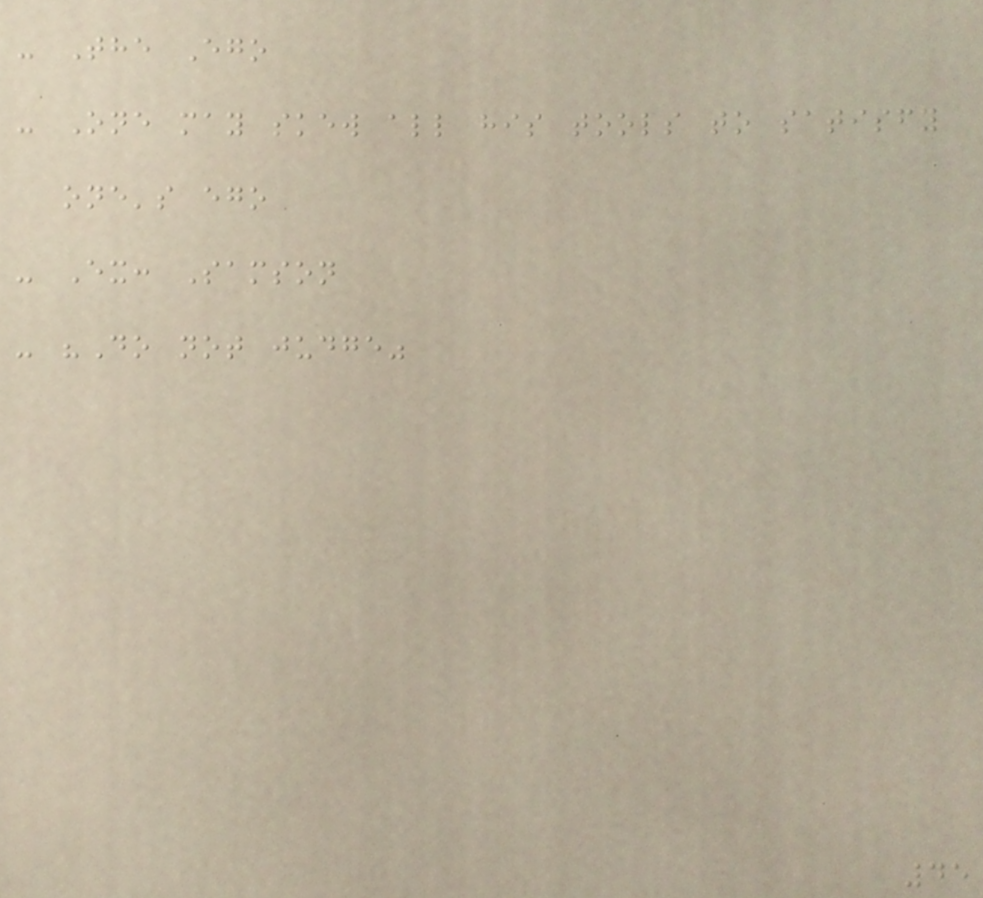- The Ego
- One may skew all his tools to satisfy
one's ego
- Ex: Samson
- "Do not judge"
45
